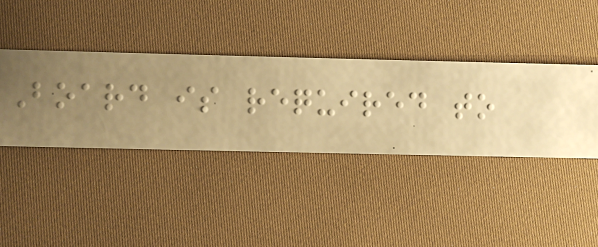Board is required to
